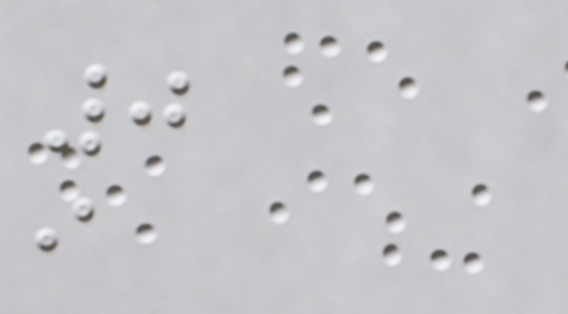0
i
